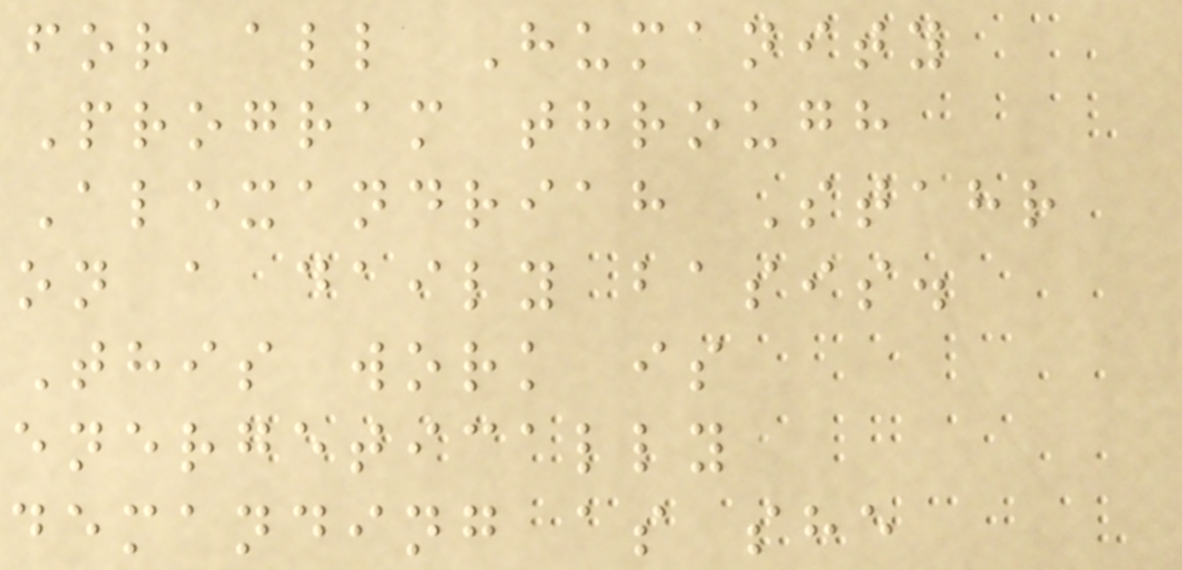for all Humanity
Program through
Alexandriah Stahr
on a daily basis.
This work is
energetically
demanding as she
